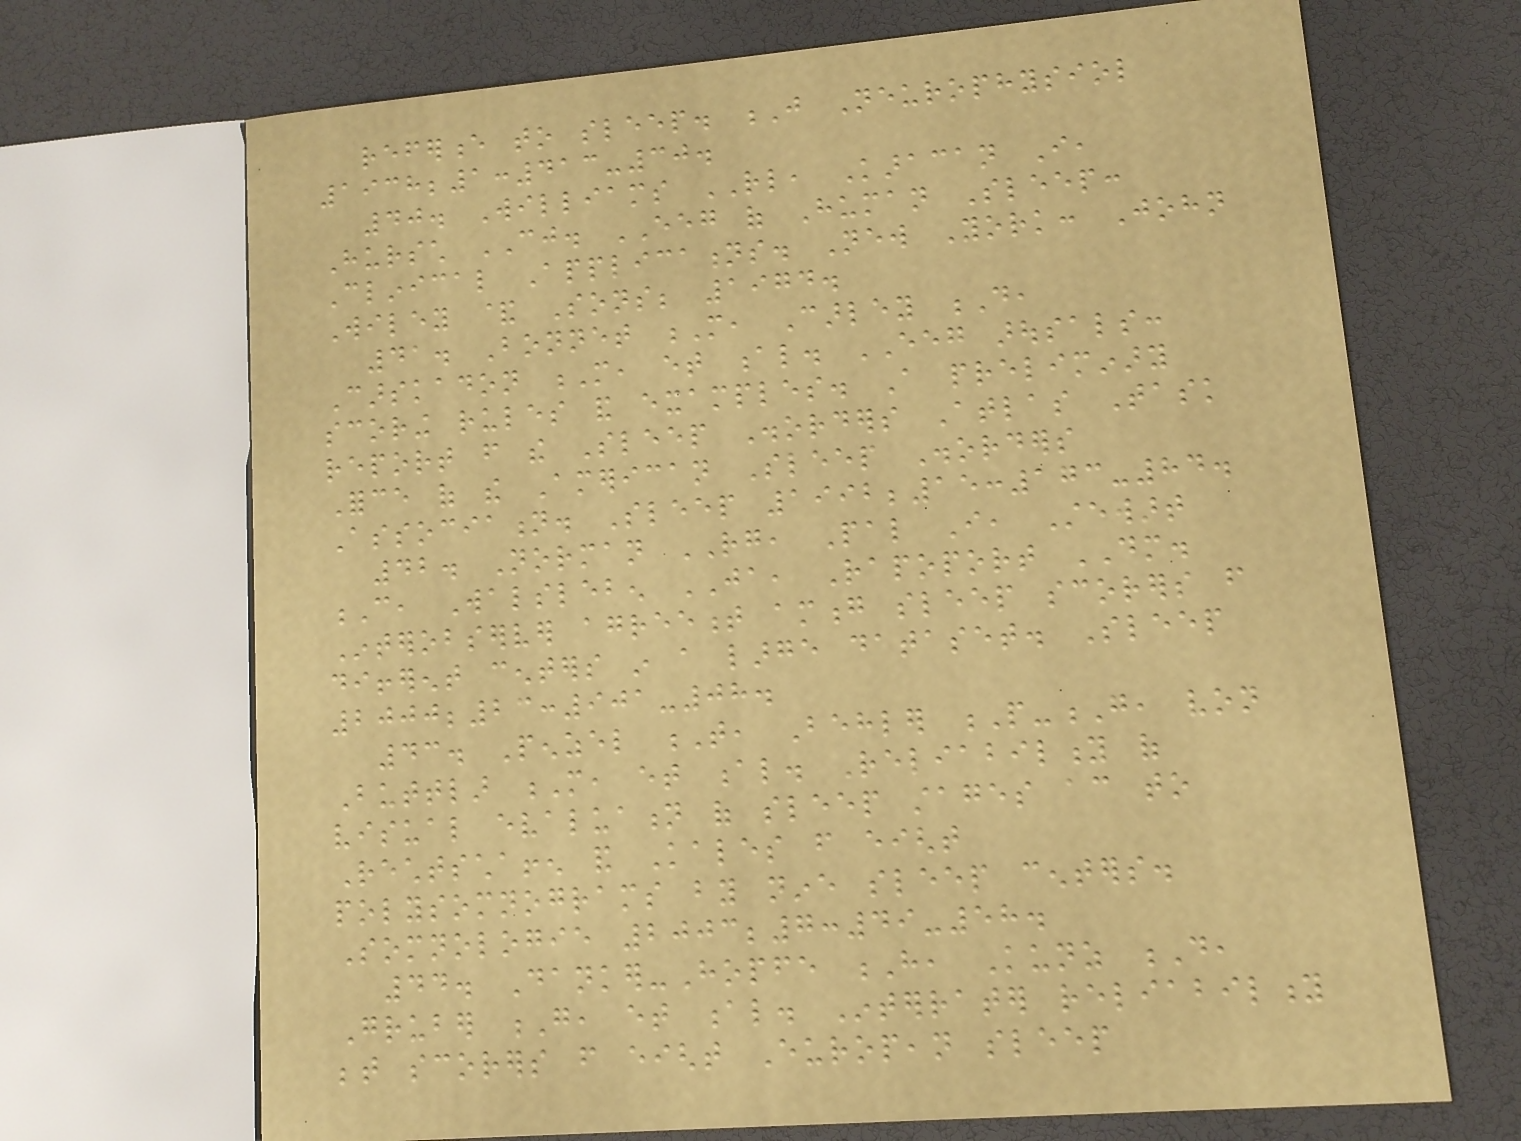reference to sleep. J Neurophysiol
1938;1:413-30.
40. Williams RL, Karacan I,
Hursch CJ. EEG of Human Sleep:
Clinical Applications. New York: John
Wiley & Sons; 1974.
41. Bonnet M, Carley D,
Carskadon M, et al. EEG arousals:
scoring rules and examples. A preliminary
report from the Sleep Disorders Atlas Task
Force of the American Sleep Disorders
Association. Sleep 1992;15:173-84.
42. Norman RG, Pal I, Stewart
C, Walsleben JA, Rapoport DM.
Interobserver agreement among sleep scorers from
different centers in a large dataset. Sleep
2000;23:901-08.
43. Penzel T, Behler P-G, von
Buttlar M, et al. Reliability of
visual evaluation of sleep stages according to
Rechtschaffen and Kales from eight
polysomnograms by nine sleep centers.
Somnologie 2003;7:49-58.
44. Danker-Hopfe H, Kunz D,
Gruber G, et al. Interrater reliability
between scorers from eight European sleep
